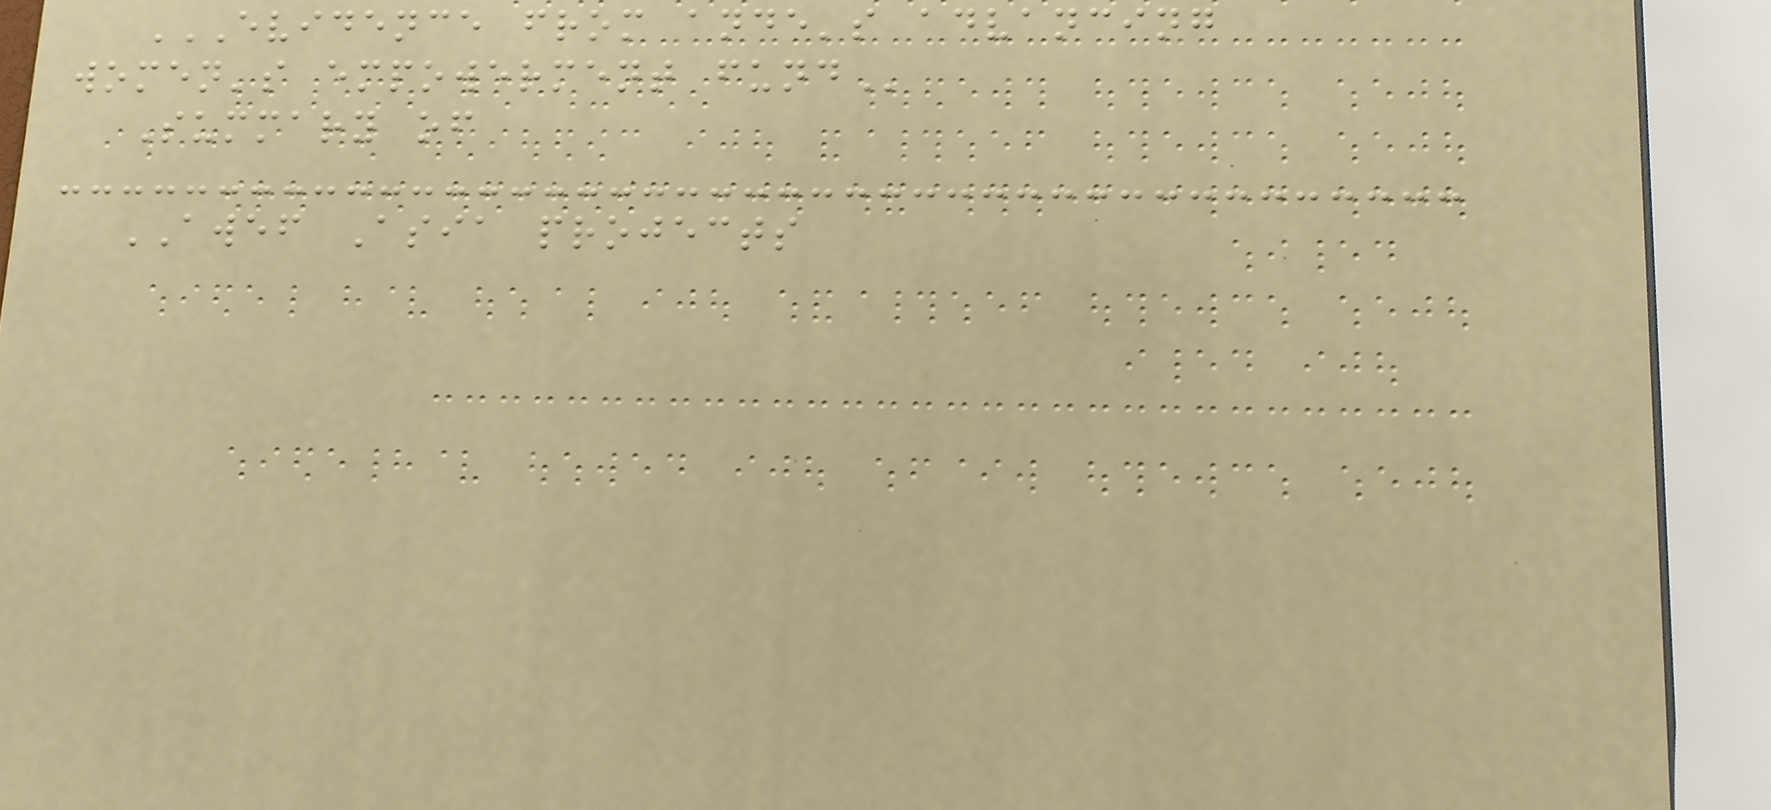EVIDENCE FROM ANDE'S ADVANCING
WOMEN'S EMPOWERMENT FUND
Summary of
AWEF Asia projects
